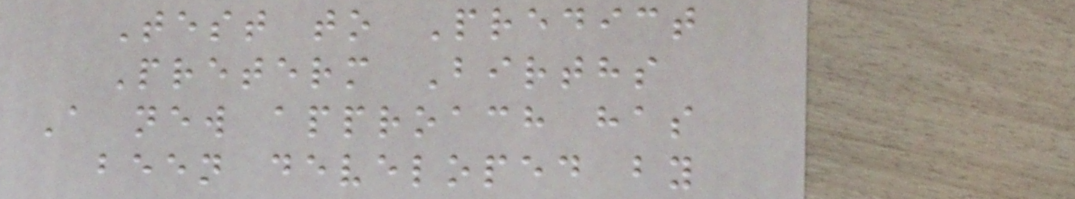Test to Predict
Preterm Births
A new approach has
been developed by
